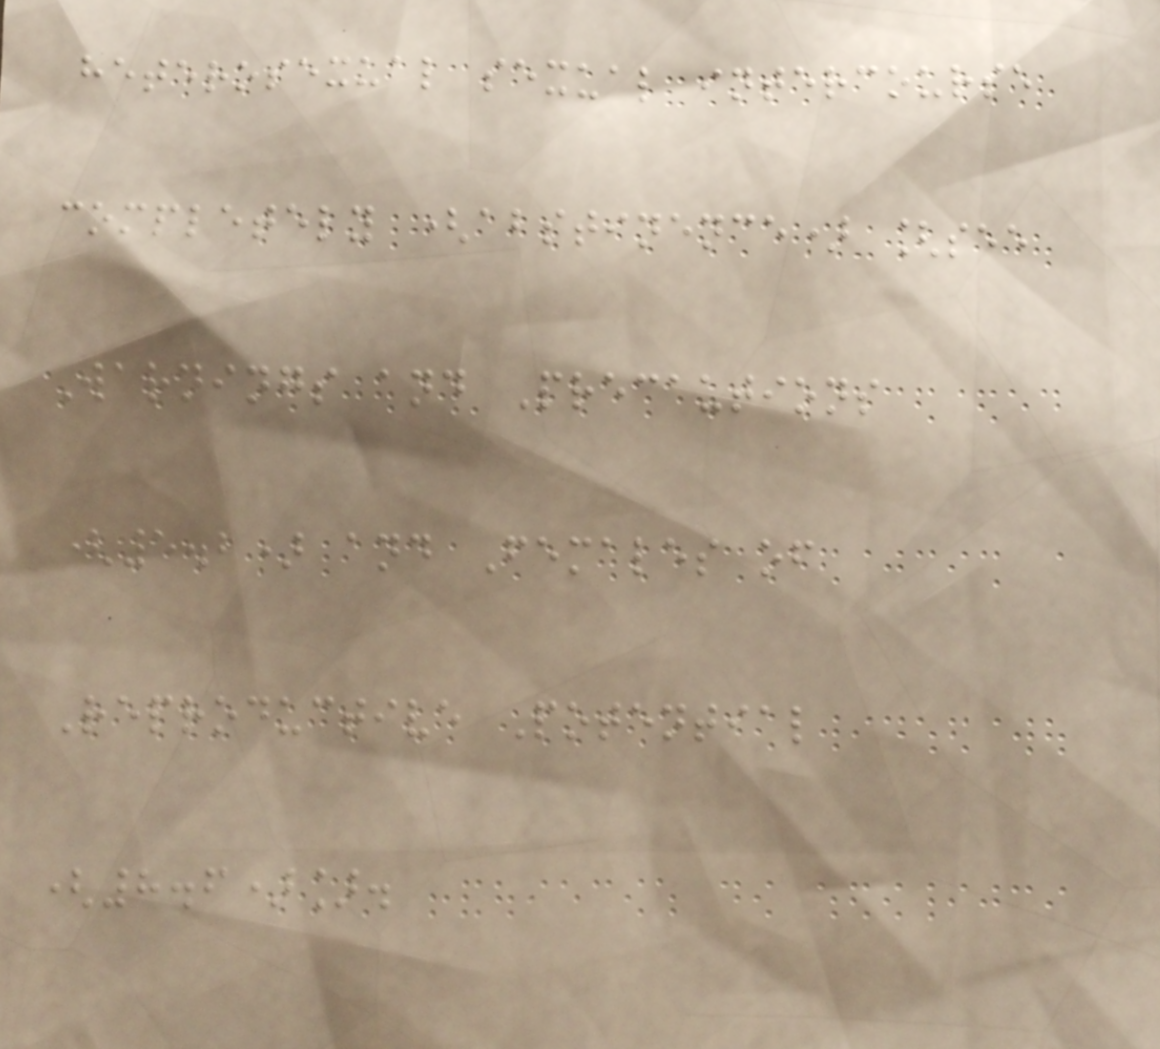heterosexual sexual intercourse
completely (abstinence) [see
Warnings and Precautions
(5.2) and Females of
Reproductive Potential
(8.6)].
